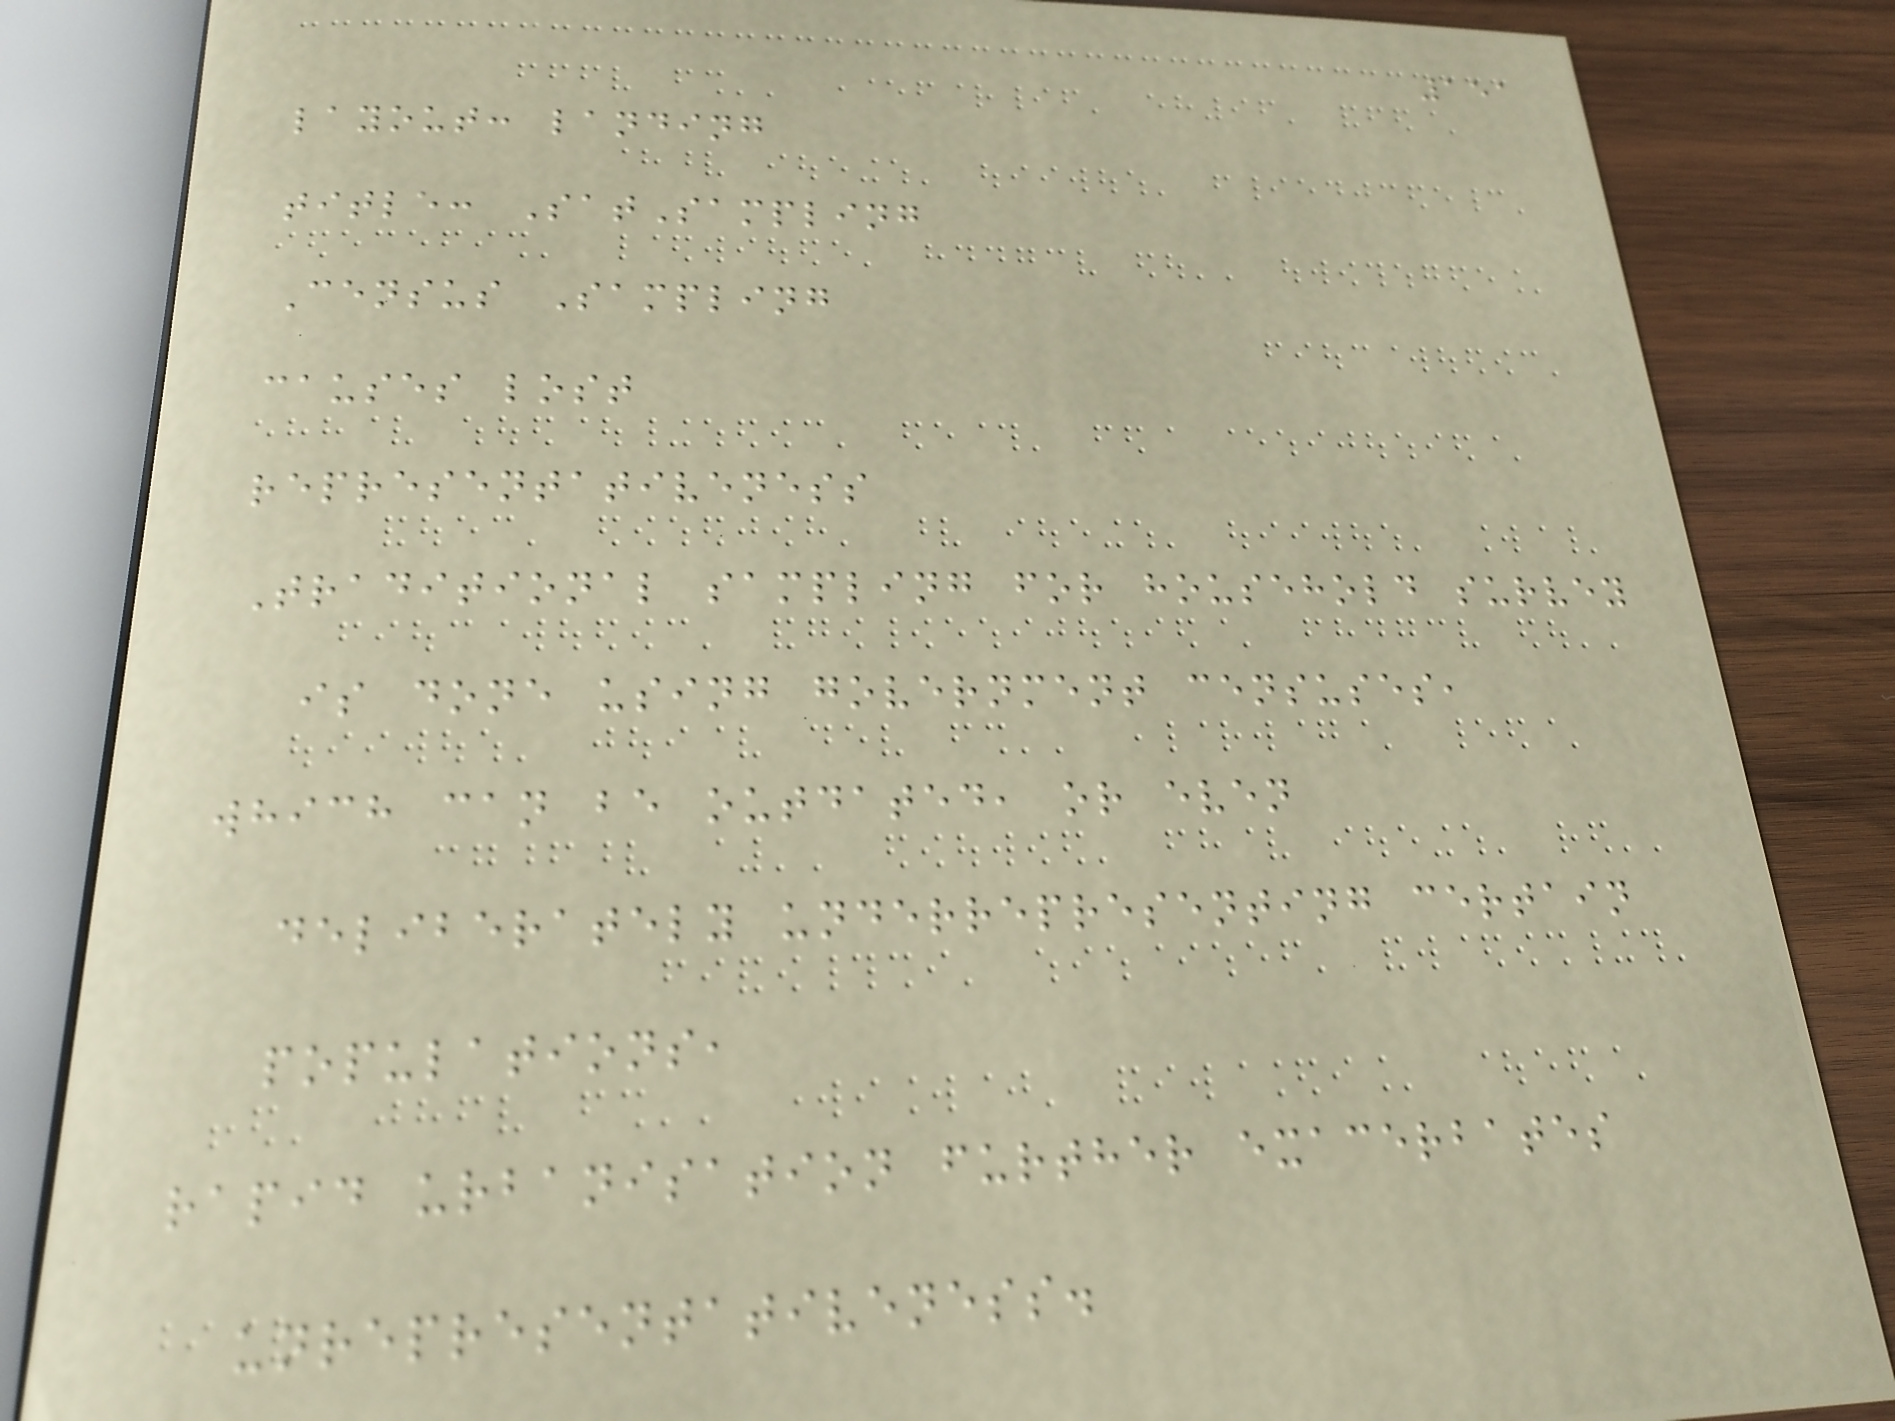151
layout: landing
title: SatSampling
Census Sampling
causes lost
representativeness
Traditional sampling for household survey
is done using government censuses,
which can be outdated, or even
deliberately underrepresenting certain
populations,
rapid urbanisation further exacerbates
unrepresentativeness.
